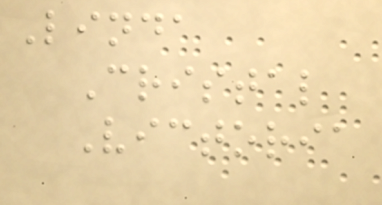Linda
Cristal
Victoria
